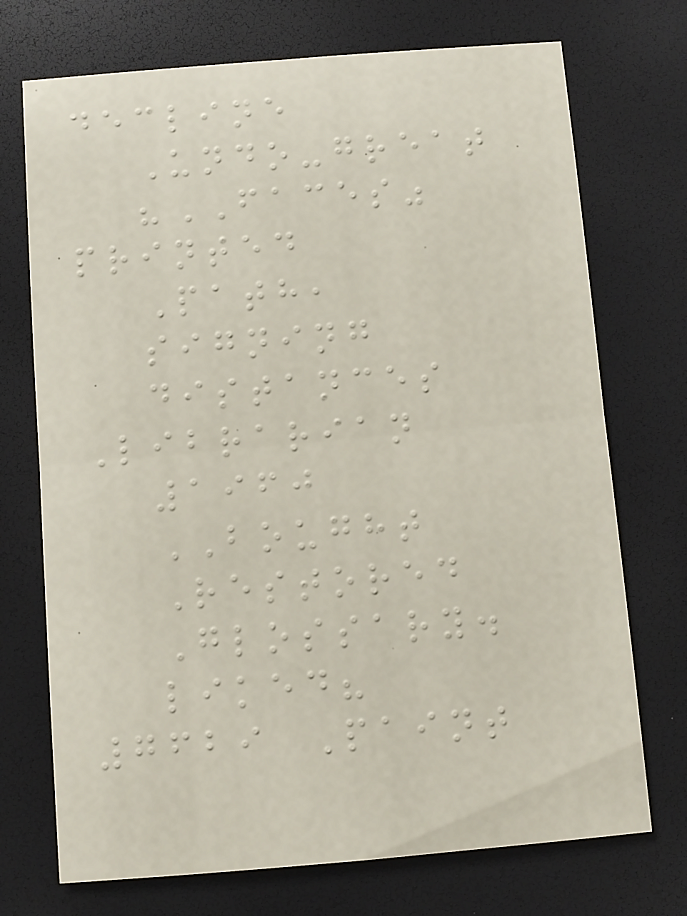decline
Undo-great
"FACES"
printed
Path,
signing
distances
Librarian
1960
BOUGHT
Restored
Glossary.
liked?
7629 Paint
